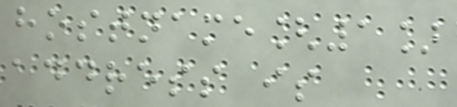hostname[1]
address is
